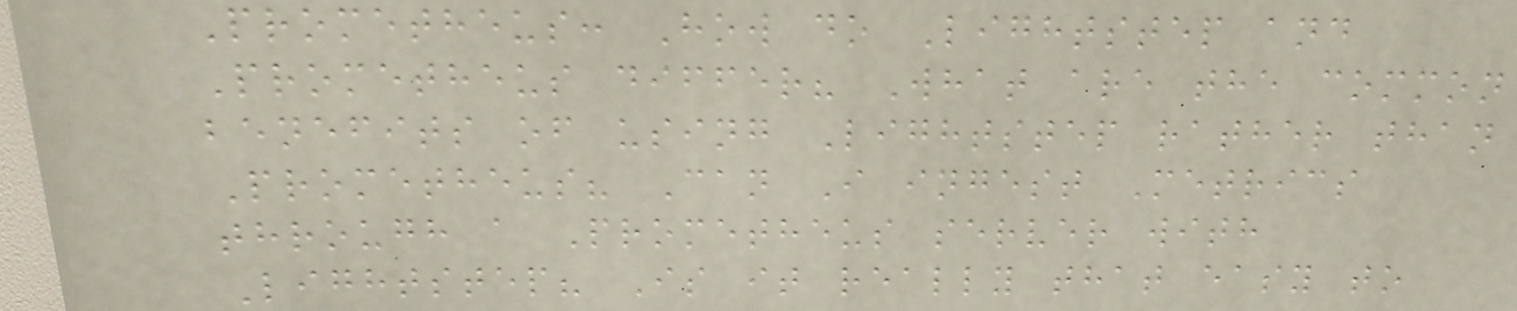Prometheus: How do Lightstep and
Prometheus differ? What are the common
benefits of using Lightstep rather than
Prometheus? Can I ingest Metrics
through a Prometheus server with
Lightstep? Is it really that easy to
